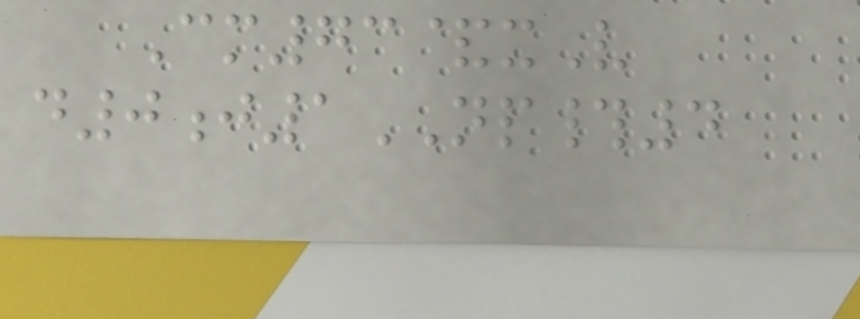Cm73&xV
d0j1NP#4
